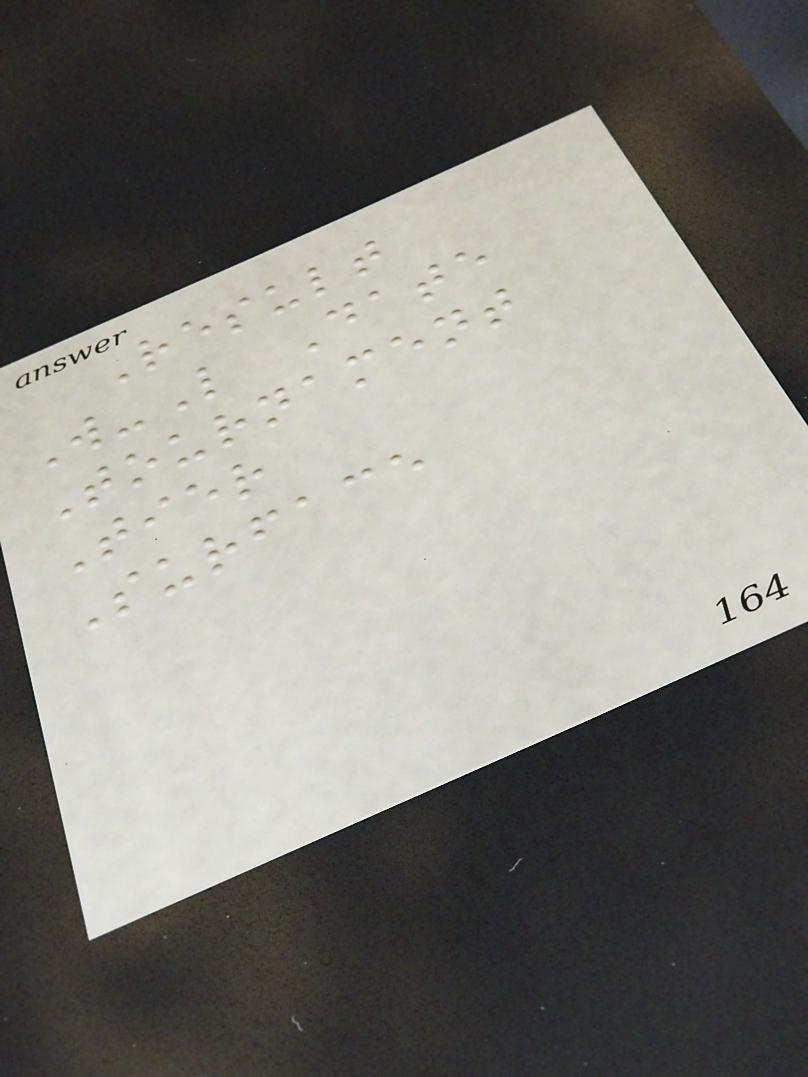Result
W-L Date
Tournament
Tier
Surface
